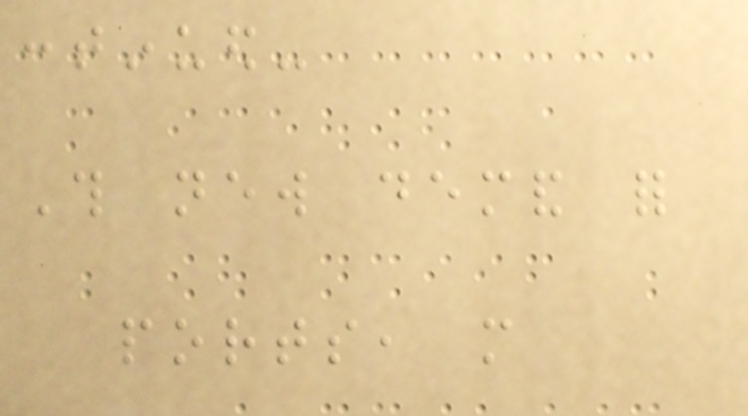continued-
This new demand for
ports, more
